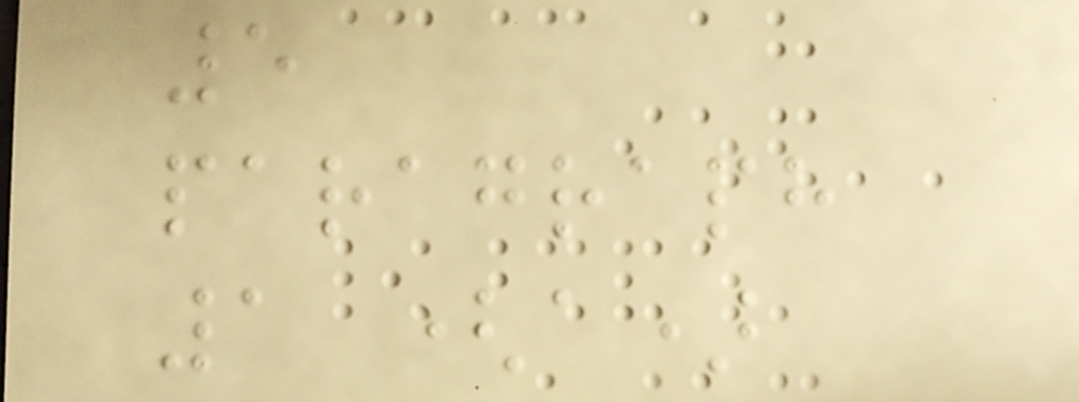5
paragraph
1 (a)
